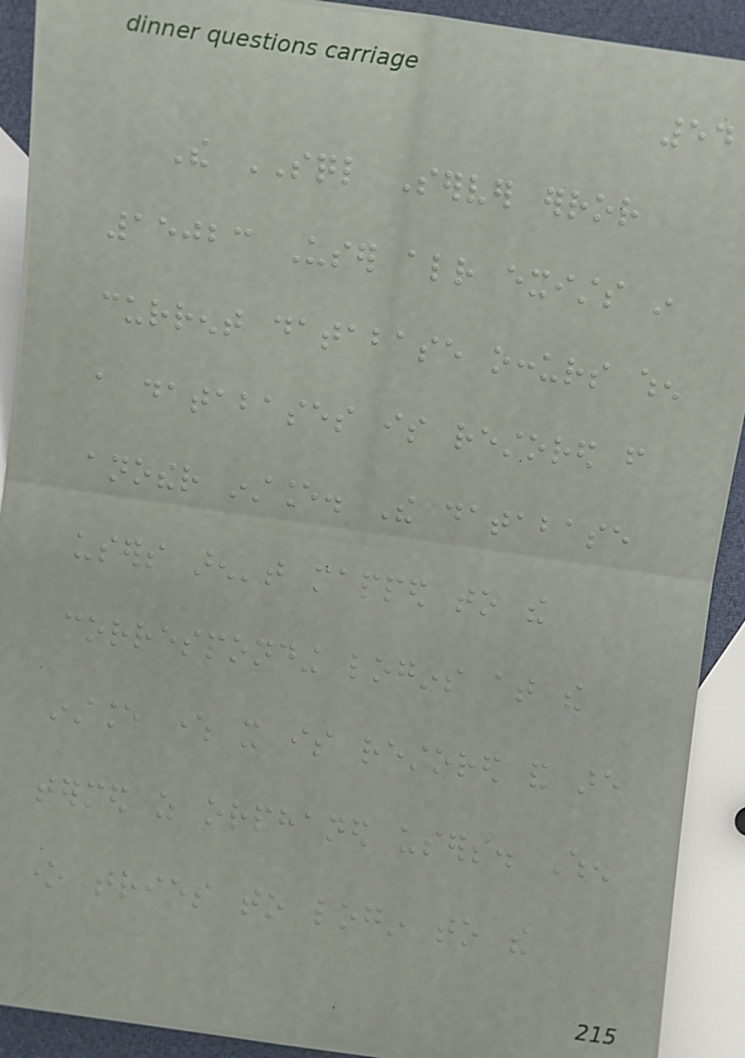54
The SQL Server error
15023 User already exists in
current database occurs when
a databases is restored from
another instance. The database
users aren't mapped to the
corresponding logins at the
instance where it is restored and are
termed as orphaned users. When
one tries to login to the
